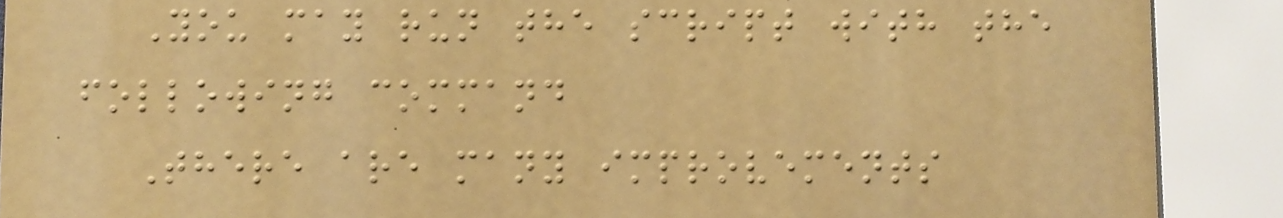You may run the script with the
following command
There are many improvements
